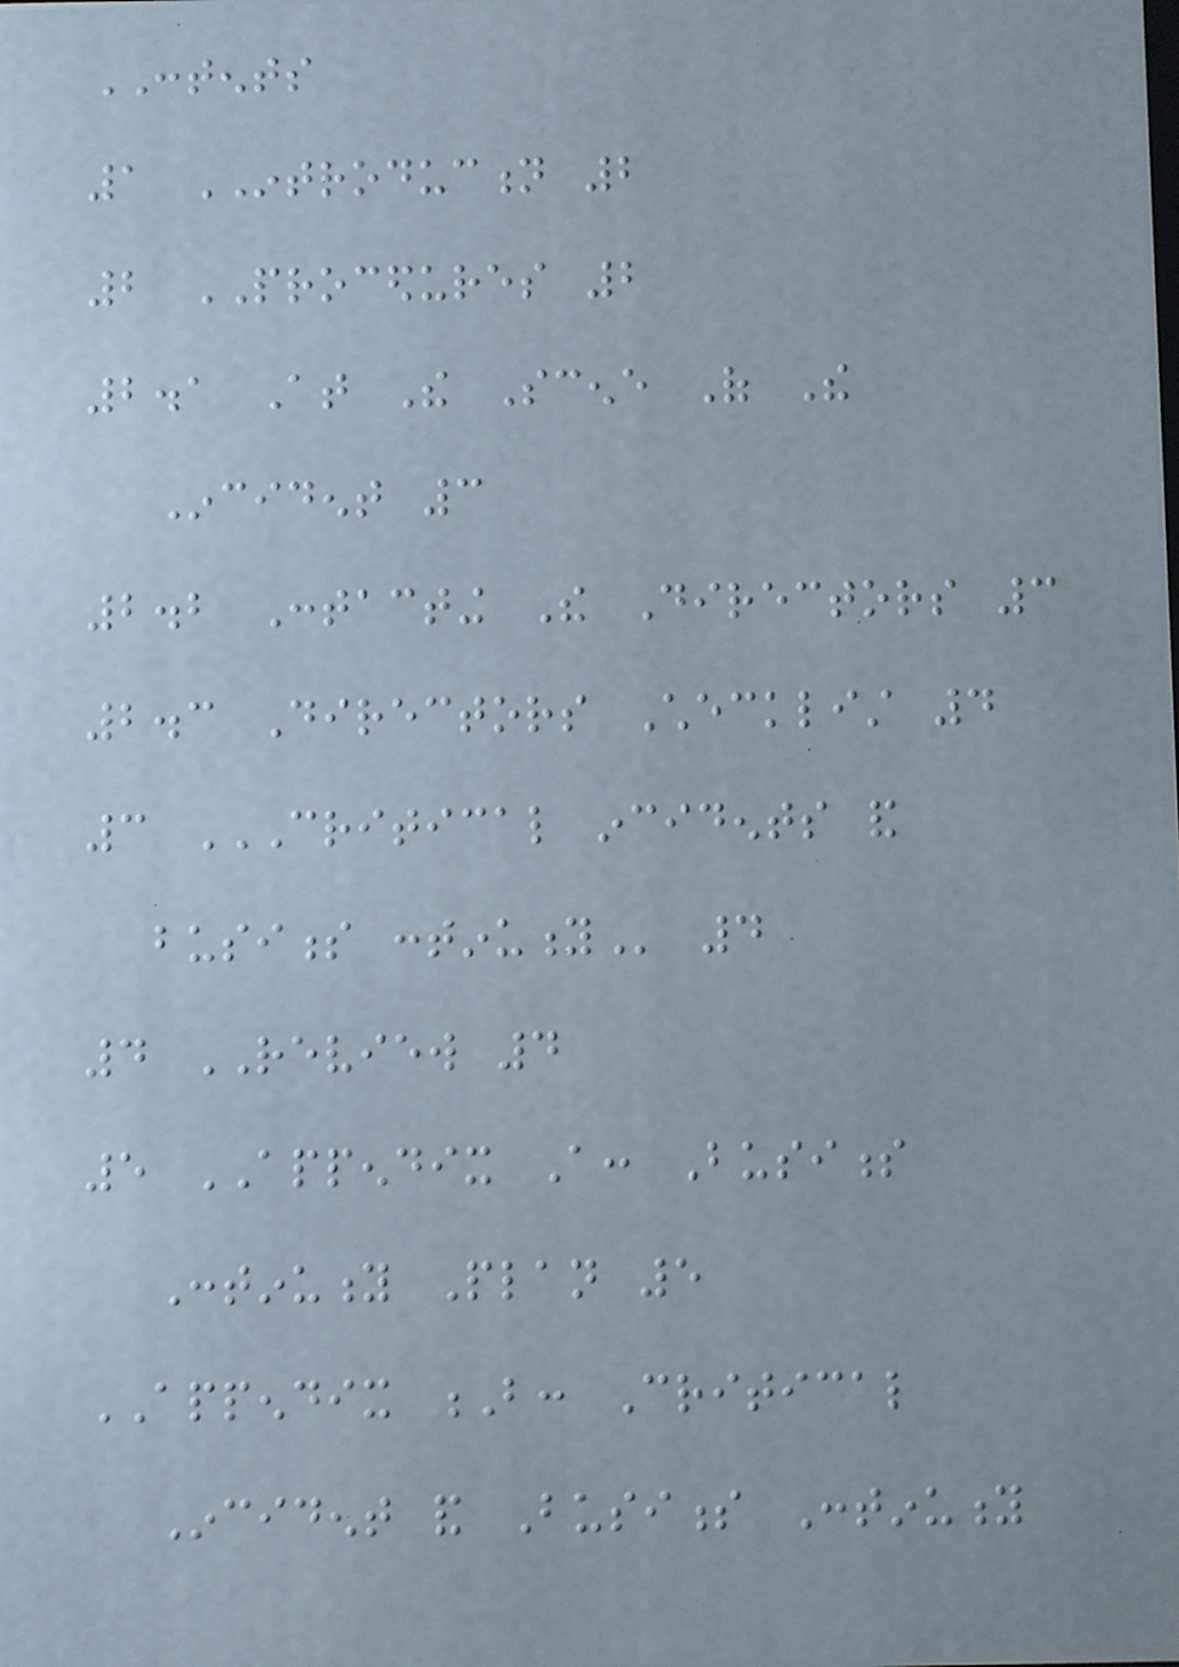CONTENTS
1 INTRODUCTION 2
2 PROCEDURES 2
2.1 At The Scene Of The
Incident 3
2.2 Contacting The Directors 3
2.3 Directors Checklist 4
3 CRITICAL INCIDENTS AND
BUSINESS CONTINUITY 4
4 REVIEW 4
5 APPENDIX A: Business
Continuity Plan 5
APPENDIX B: Critical
Incident and Business Continuity
